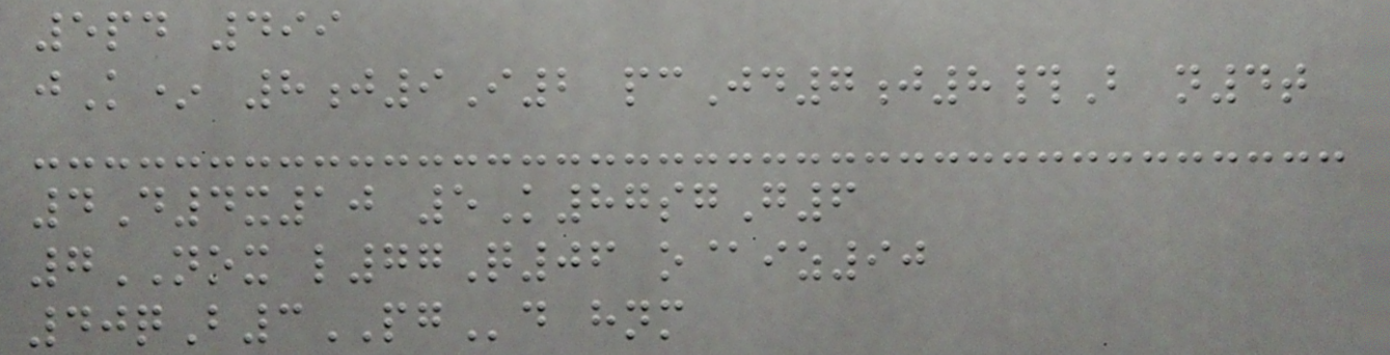5pd 499
jK* 8j9I2 pcJd7j8#B n4t
4D4x10 5K87sgG6
7NOX l77Q06 o@iz90
40qB3PGd hnm
